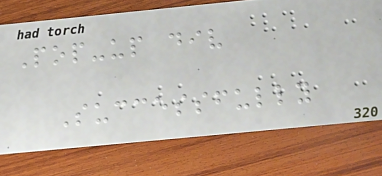Pop-up div
Successfully
